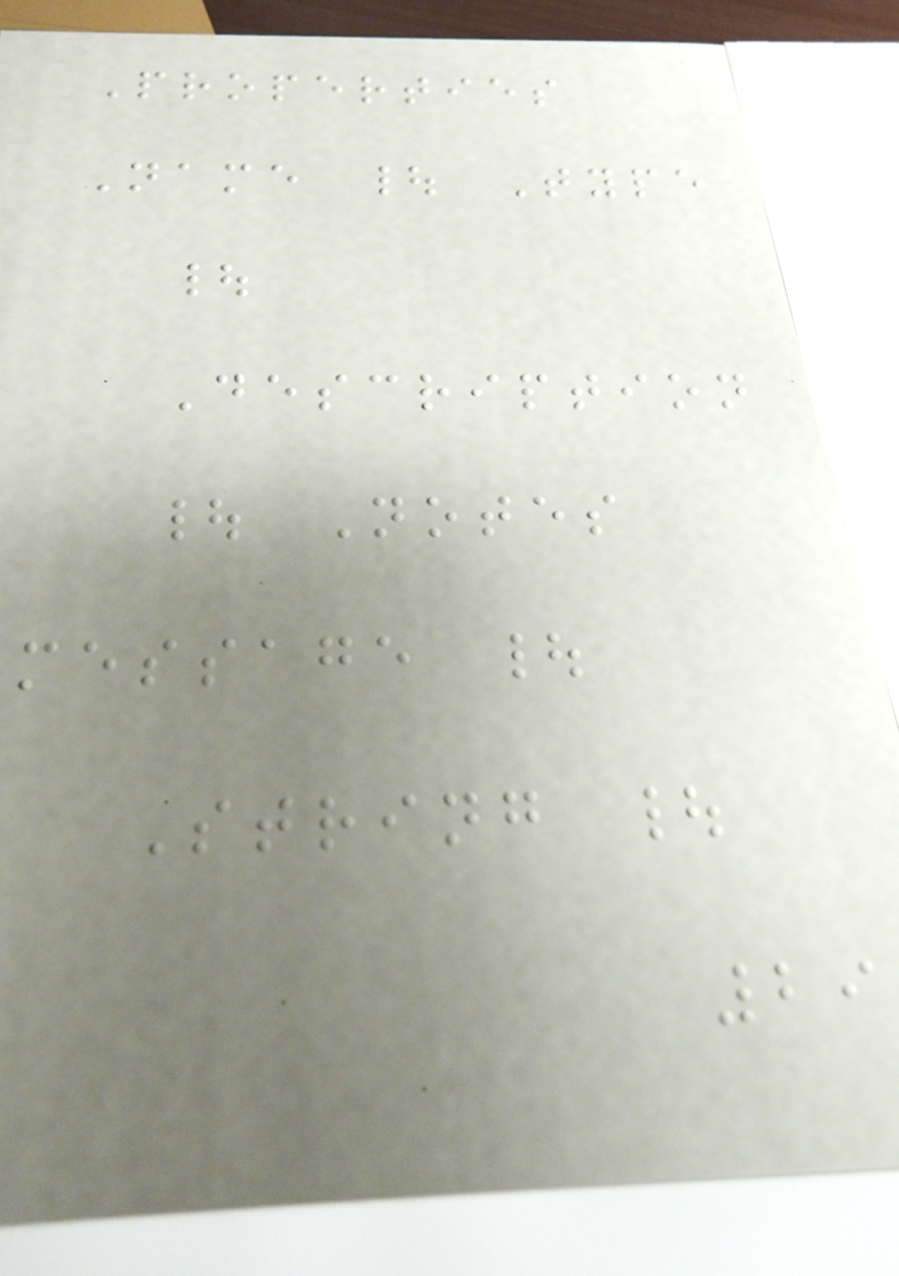Properties
Name | Type
|
Description
| Notes
message |
String |
29
